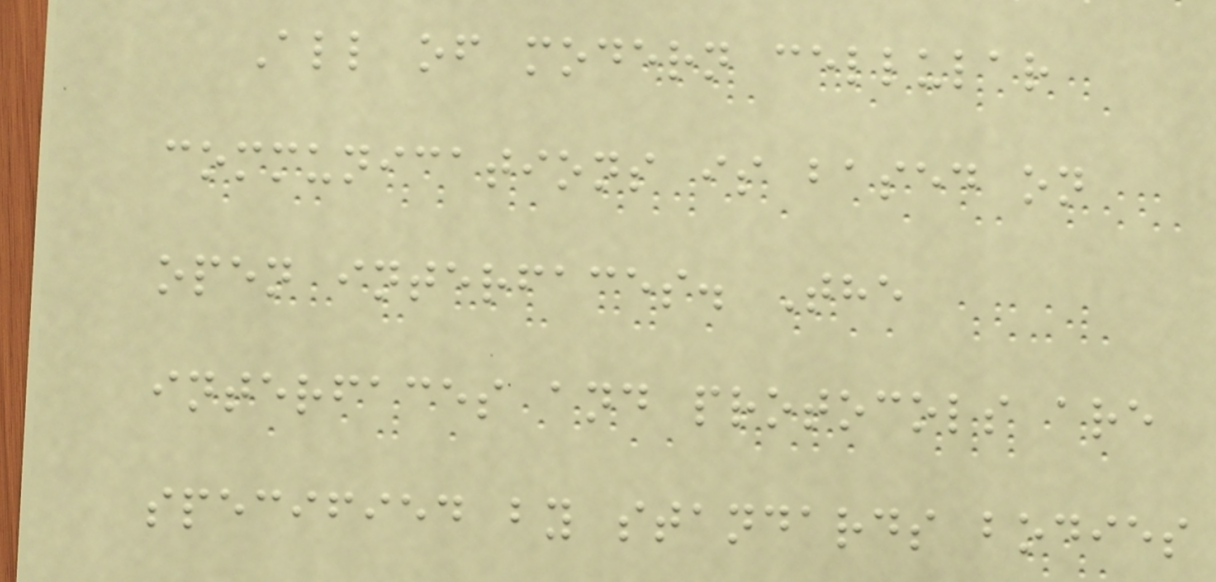All of modern cellular
communications is based on
open interfaces. The
interfaces and protocols are
specified by standards bodies
